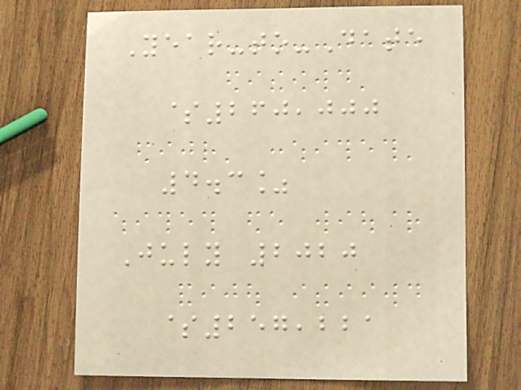Year-to-Date
$260,000
4.3%
July 2020
$257,221
